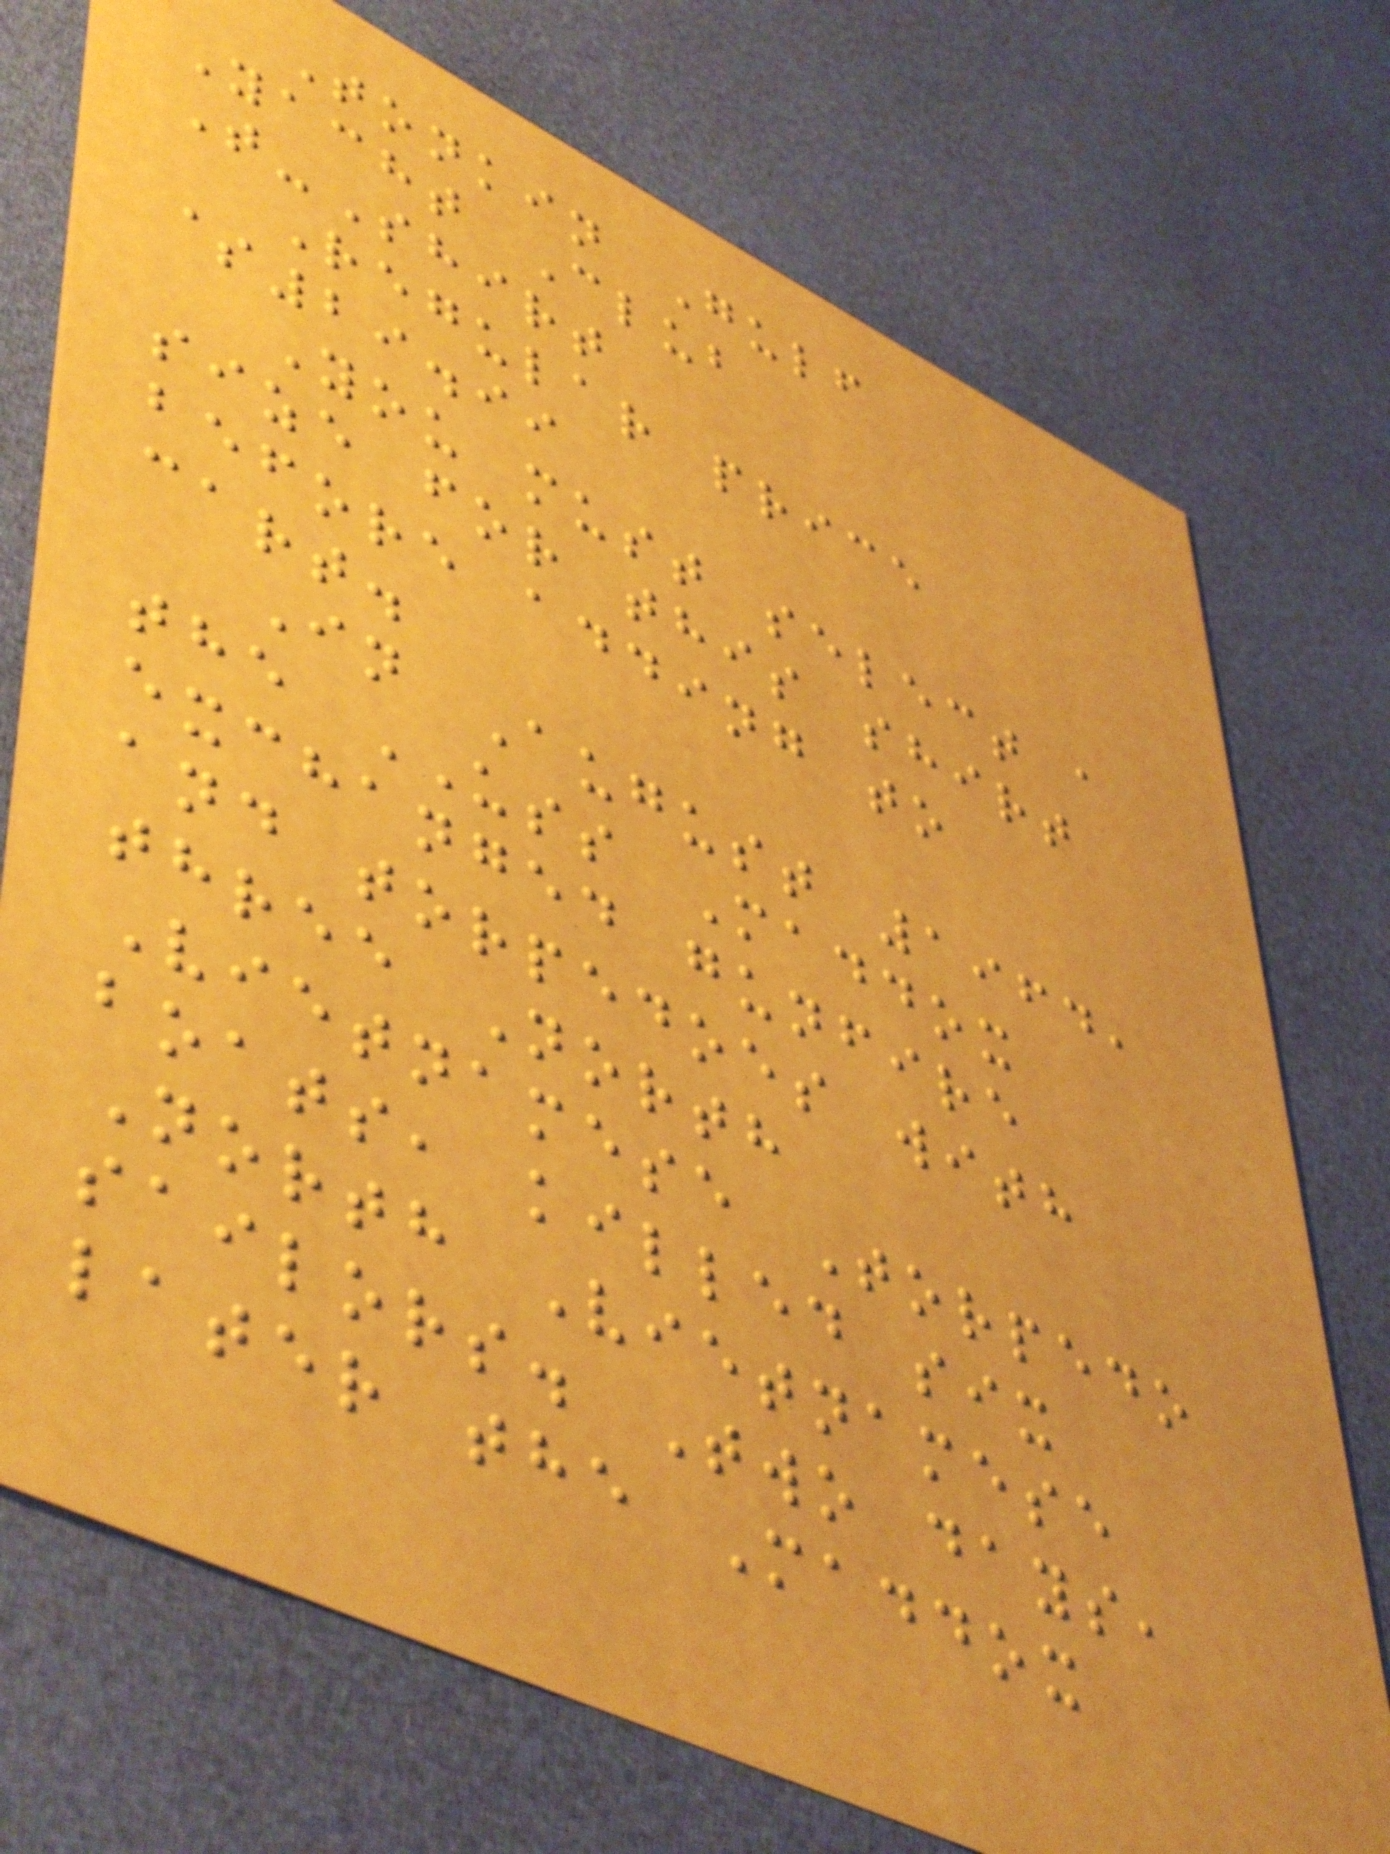Tonkin Gulf
Yacht Club
T-Shirt
Regular price
$29.99
You must select a
size for this shirt
before adding to
cart.
In August 1964,
the USS Maddox
exchanged gunfire
and torpedoes with
three North
Vietnamese Torpedo
boats, killed six
North Vietnamese
sailors. Two days,
later the Maddox
